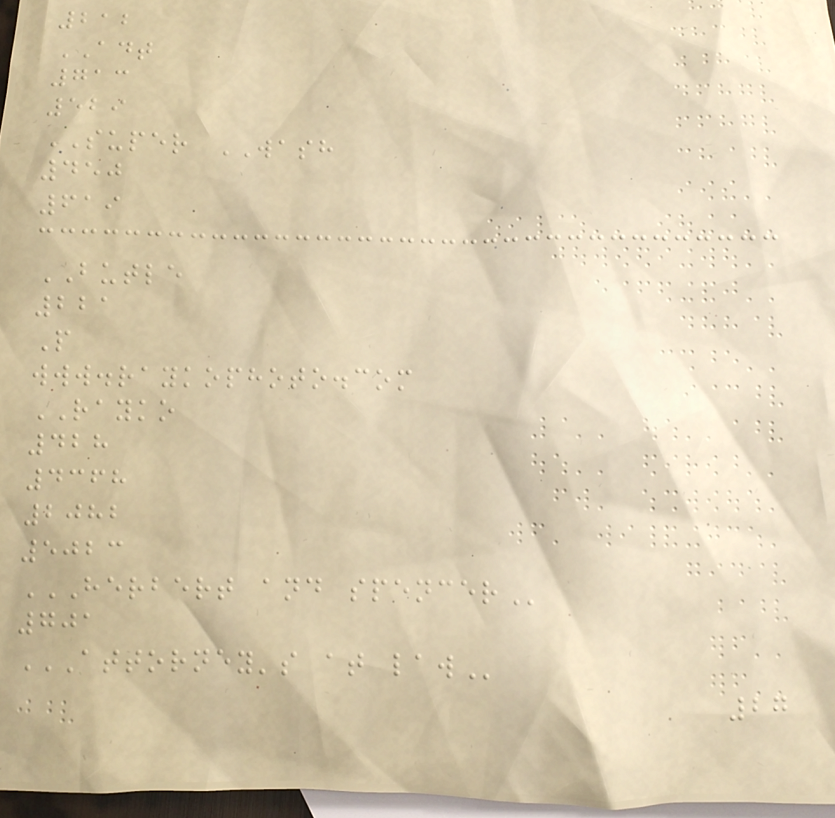212
ADT
713
529
SUPER WASH
450
619
BUTLE
221
P
www.raykophoto.com
RAYKO
428
4368
2082
5023
HERBERT AND SPENCER
701
ATTORNEY'S AT LAW
27
